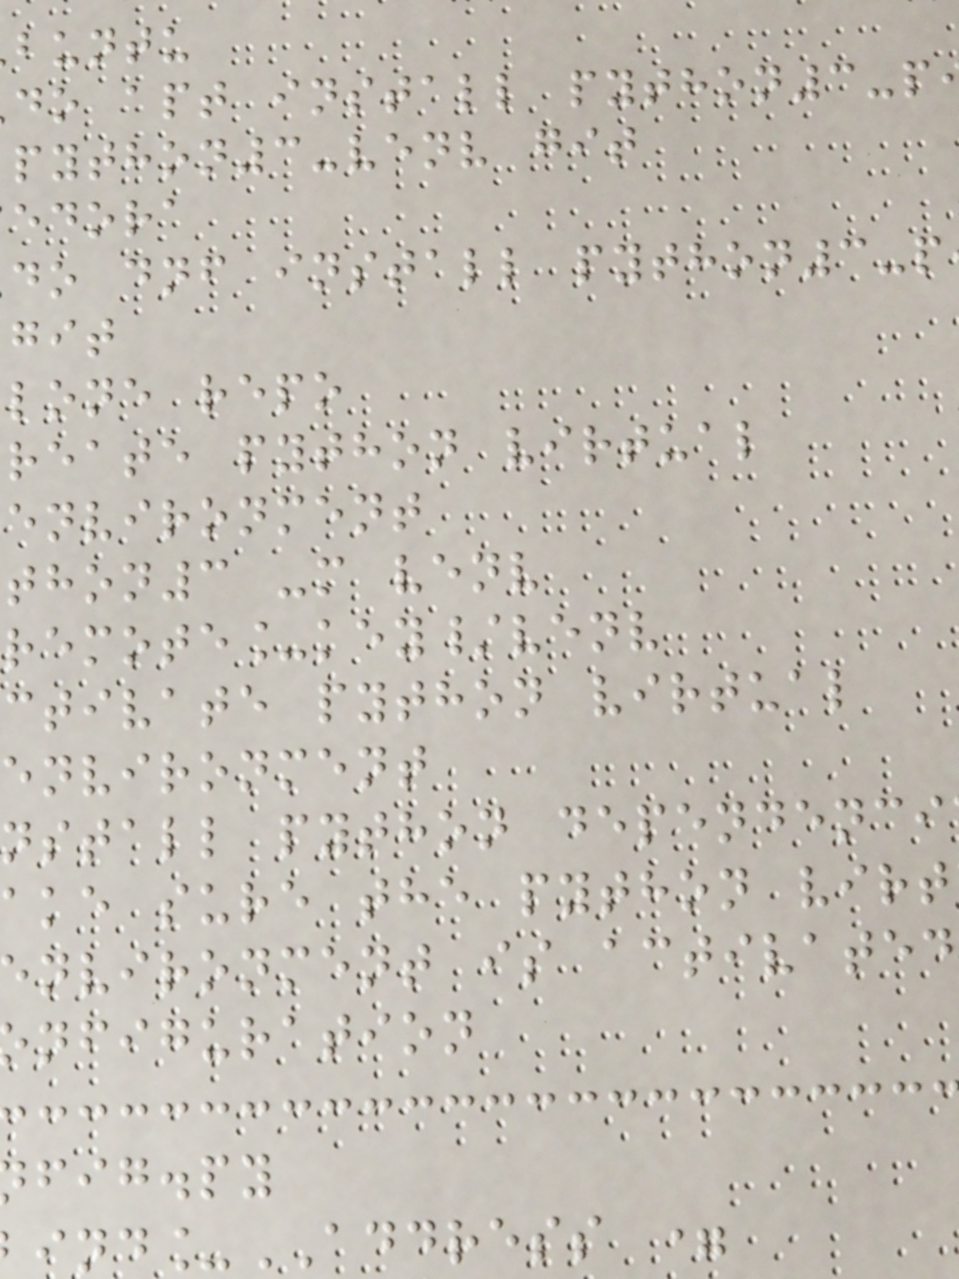buntu
do apt install python3-p
python3-venv git
edora
do dnf install python3-p
git
lone repo
reate python virtual
environment
thon3 -m venv
remote_key/venv
ctivate python virtual
environment
nstall python dependenci
ake sure the python virt
nvironment is activated
nfiguration
fig.py
_ADDRESS =
